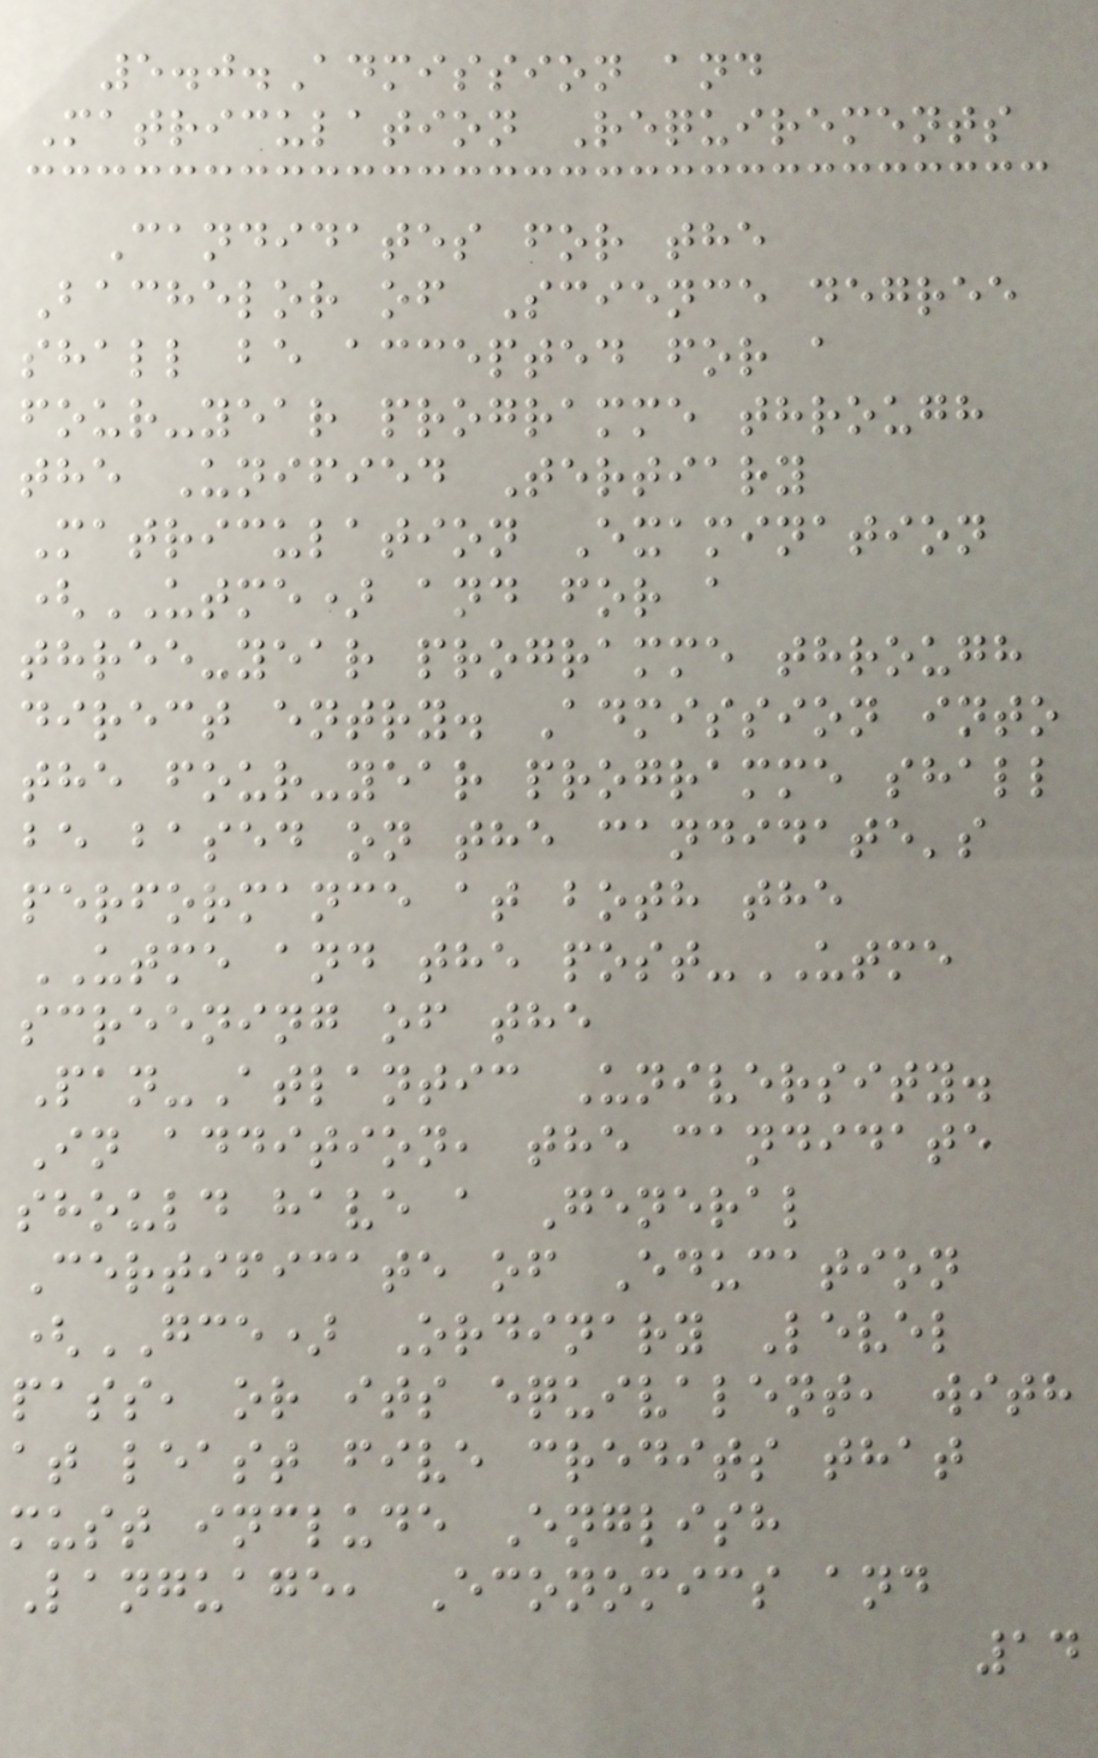5.0.Admission and
Matriculation Requirements
Candidates for the
Bachelor of Science degree
shall be accepted for a
four-year programme through
the Unified Tertiary
Matriculation Examination
(UTME) and for a
three-year programme through
direct entry. Admission into
the four-year programme shall
be based on the candidate's
performance at both the
UTME and the post-UTME
screening of the
Pan-Atlantic University.
In addition, the candidate
should have a General
Certificate of Education
(GCE) Ordinary Level
pass, or its equivalent, with
at least five credits that
must include English
Language, Economics and
14
